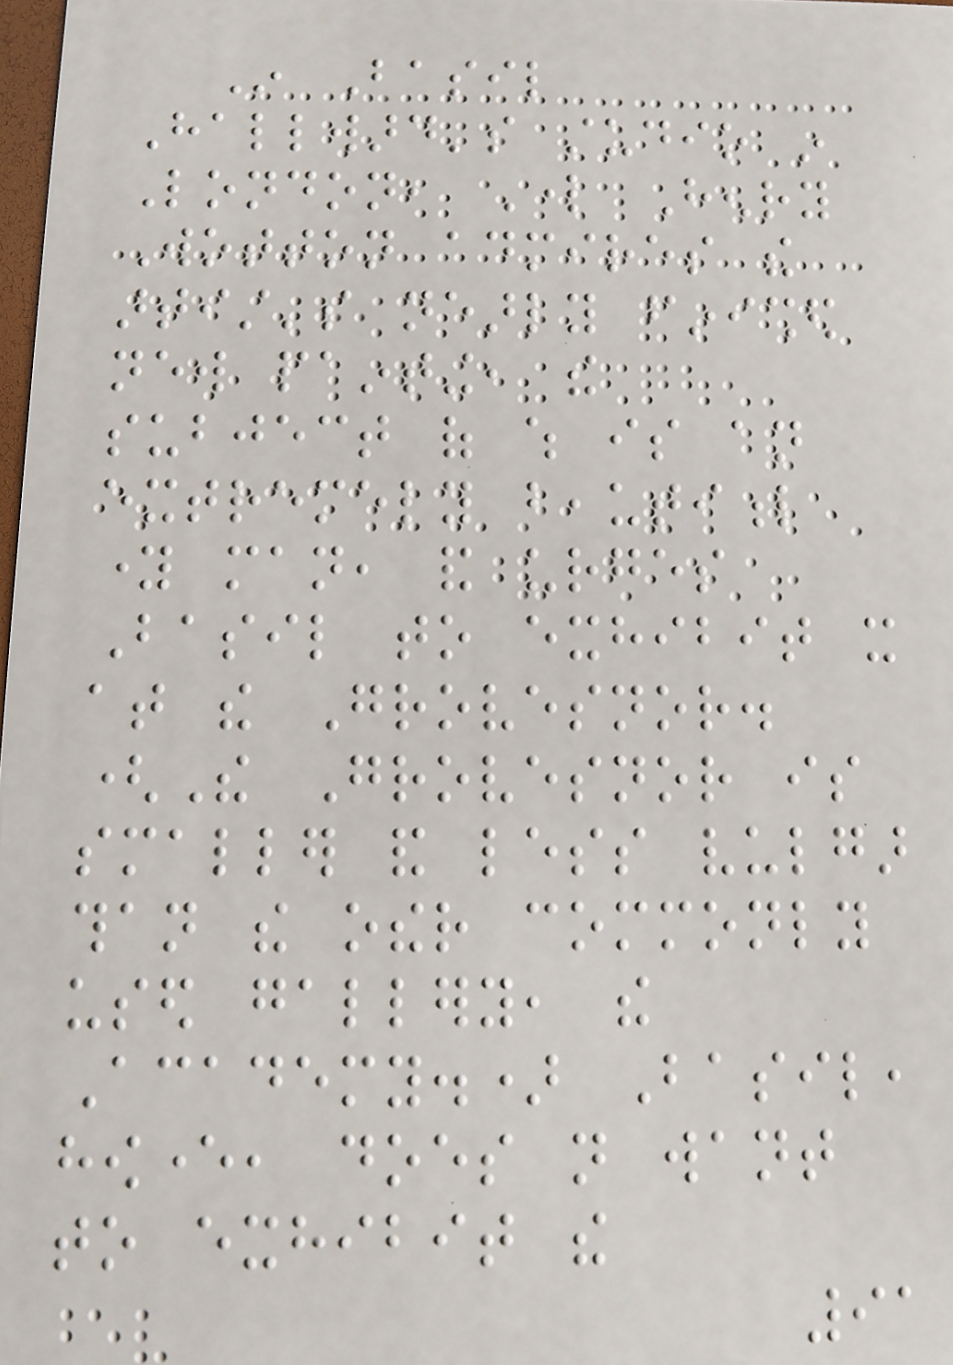In Basil
Hallward's studio in
London, Lord Henry
Wotton admires the
artist's nearly finished
new painting, the
subject of which is an
extremely beautiful
young man, and urges
Basil to exhibit it
at the Grovesnor.
(The Grovesnor is
smaller and less vulgar
than the other commonly
used gallery, the
Academy.) Basil,
however, does not want
to exhibit the
91
